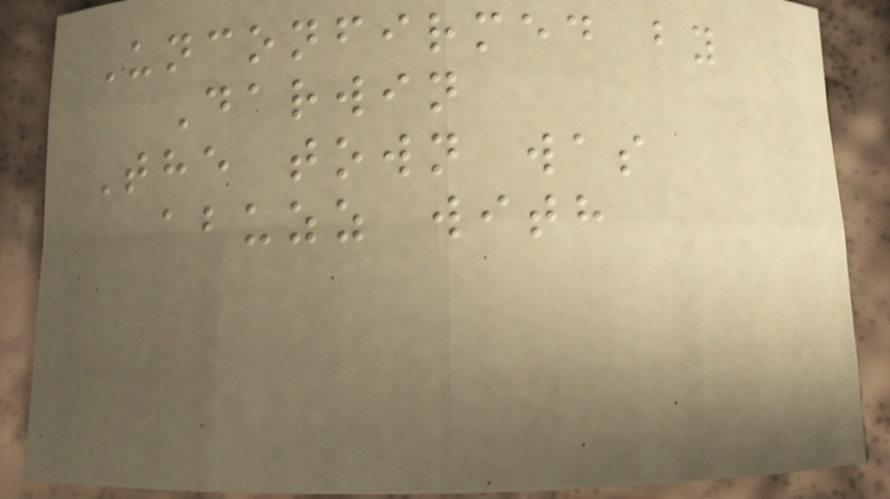Unconfirmed by
Darwin
The town was
abuzz with
